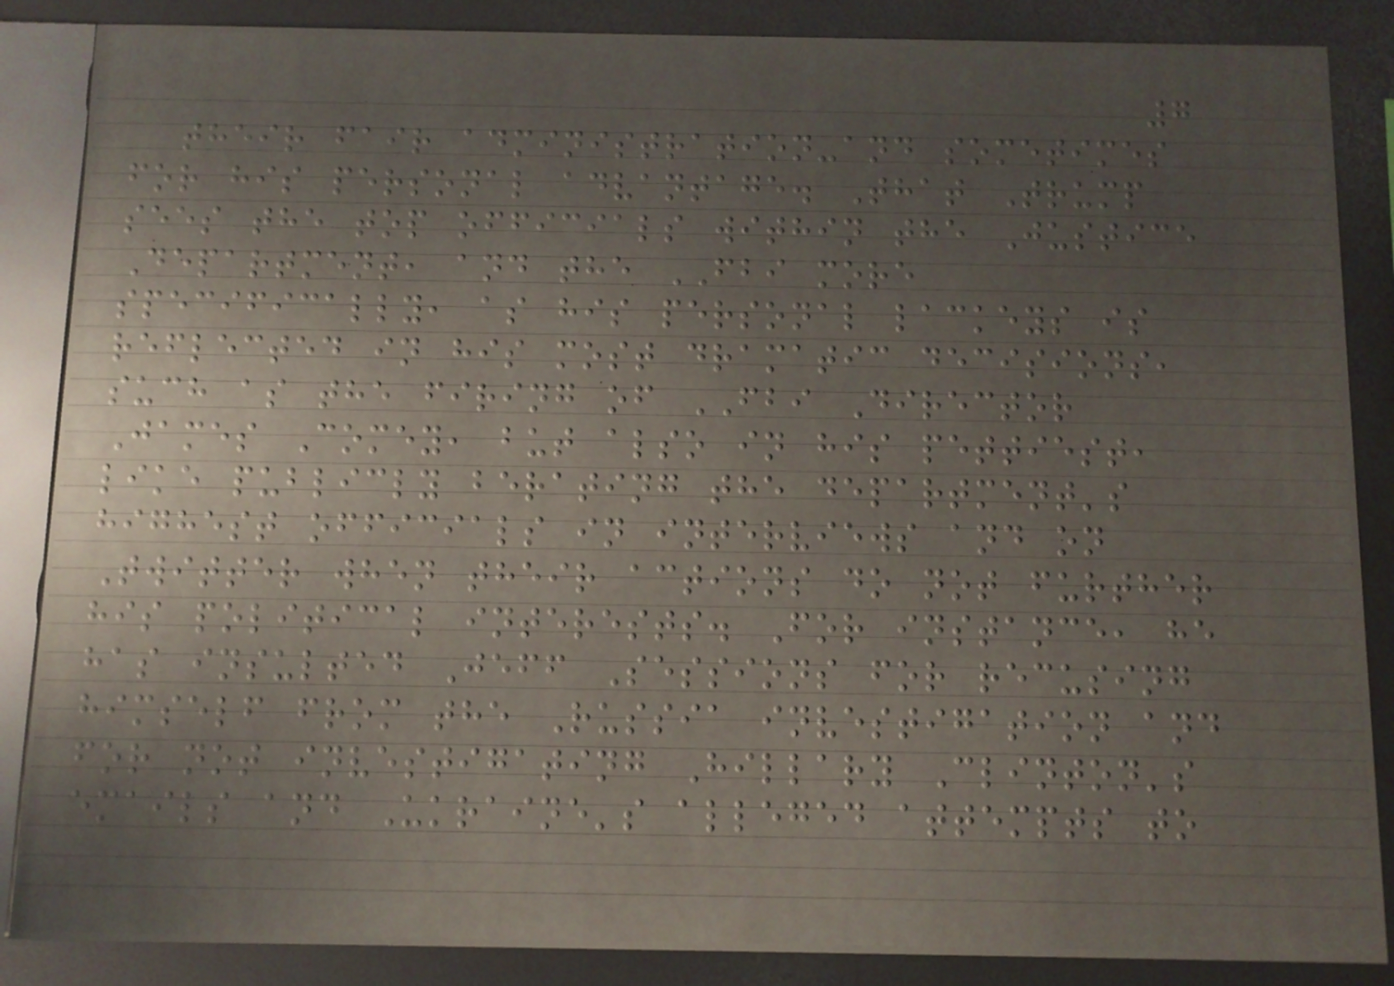7
their fair administration-and sometimes
for his personal advantage. That Trump
sees the top officials within the Justice
Department, and the FBI more
specifically, as his personal lackeys is
reflected in his most dramatic decisions,
such as the firing of FBI Director
James Comey, but also in his pettiest,
like publicly berating the department's
highest officials in interviews and on
Twitter when their actions do not further
his political interests. For instance, he
has insulted Jeff Sessions for recusing
himself from the Russia investigation and
for not investigating Hillary Clinton's
emails and Ukraine's alleged attempts to
